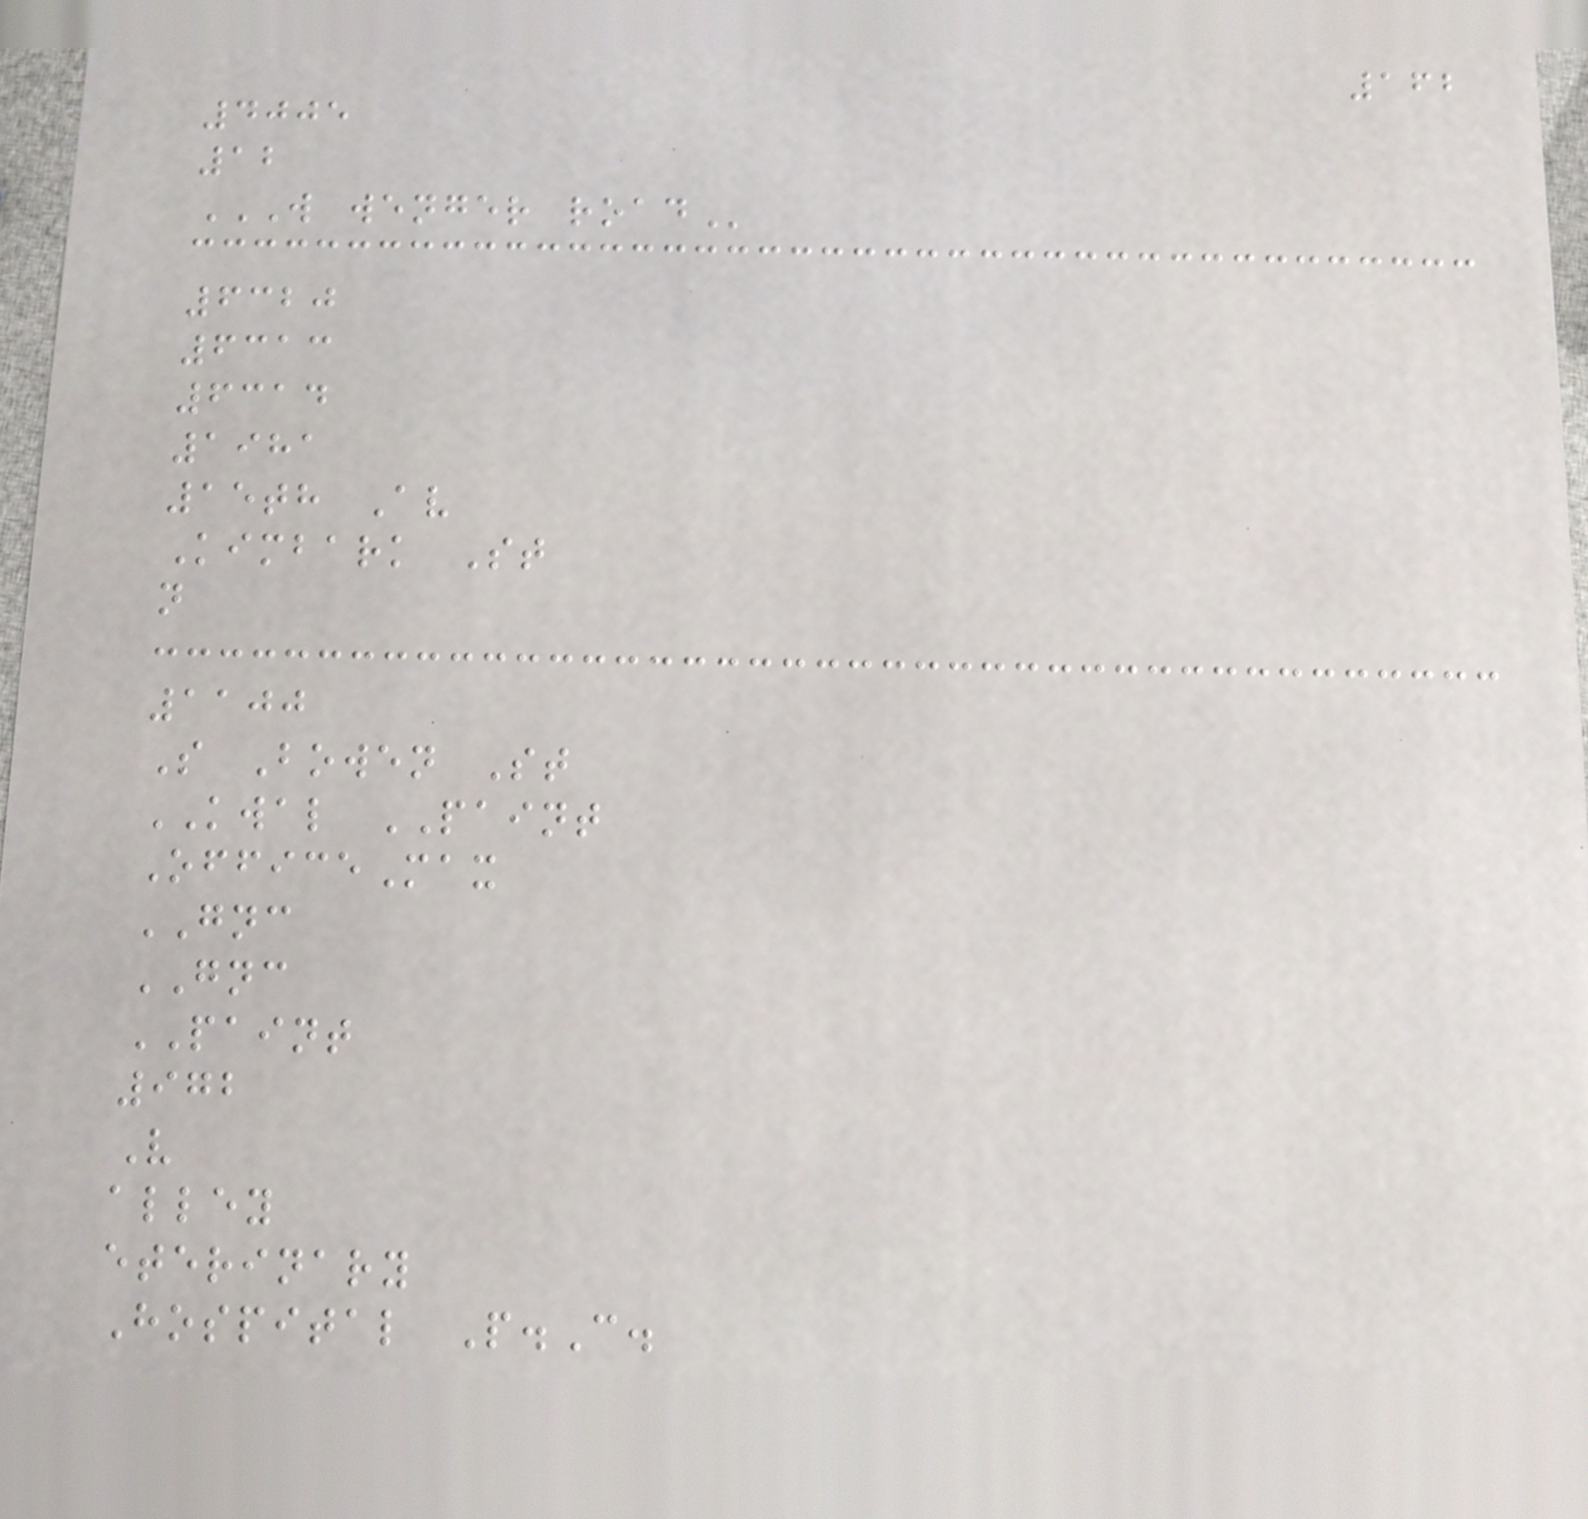162
4005
12
W WENGER ROAD
6320
6313
6314
1981
15th Av
Kimbark St
n
1100
S Bowen St
KWAL PAINT
OfficeMax
GNC
GNC
PAINT
972
V
alley
eterinary
Hospital P.C.
